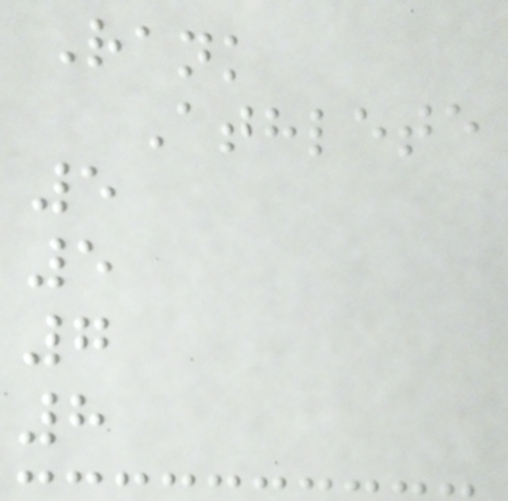Rank
Athlete
5
5
7
8
